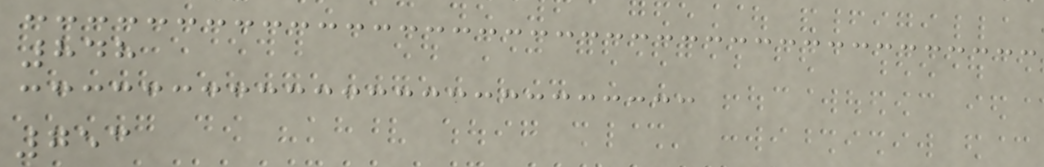848
753
